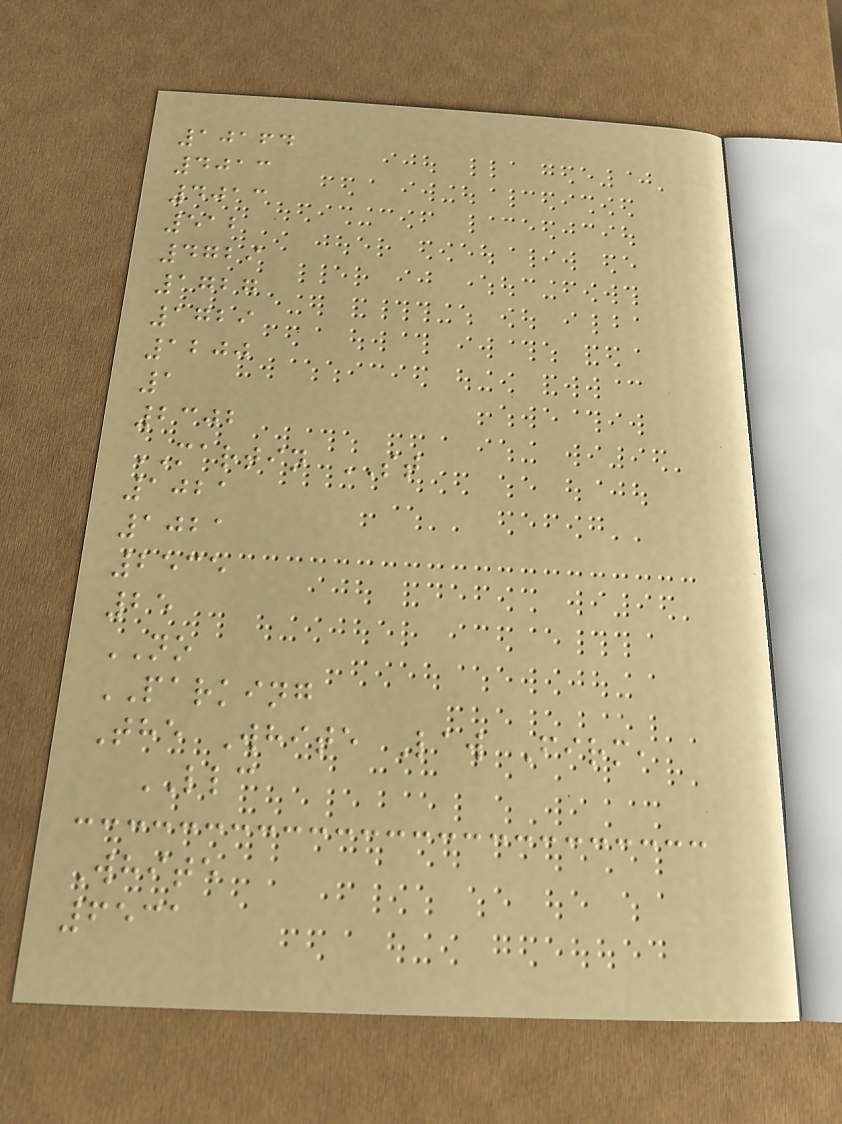10164
4013
4013
512
4729
1727
1729
1200
1
2302
MARTIN ST
1021
1021
2535
25
NO
PARKING
The White Law Firm,
LLC
White
6531
